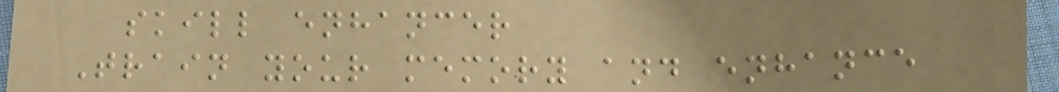skill enhancer
Train your memory and enhance
